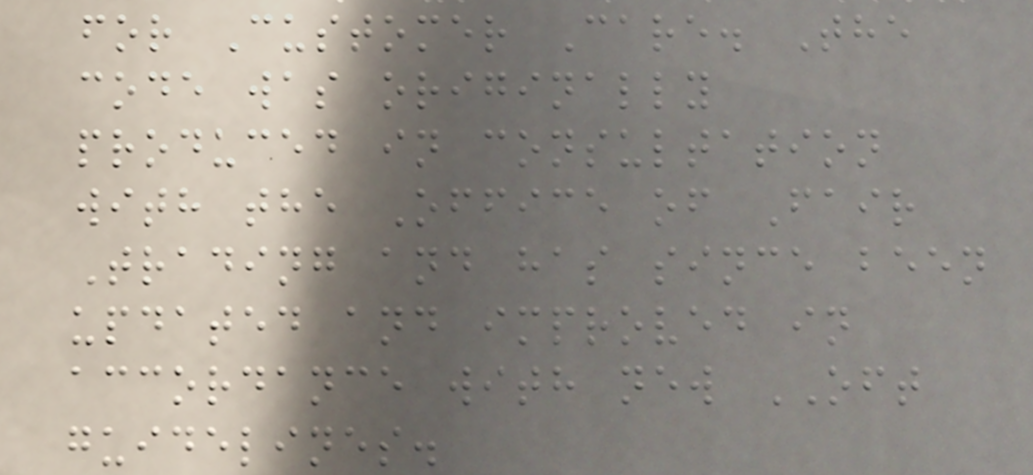for Customer Care. The
code was originally
produced in consultation
with the Office of Fair
Trading and has since been
updated and improved in
accordance with new OFT
guidelines.
